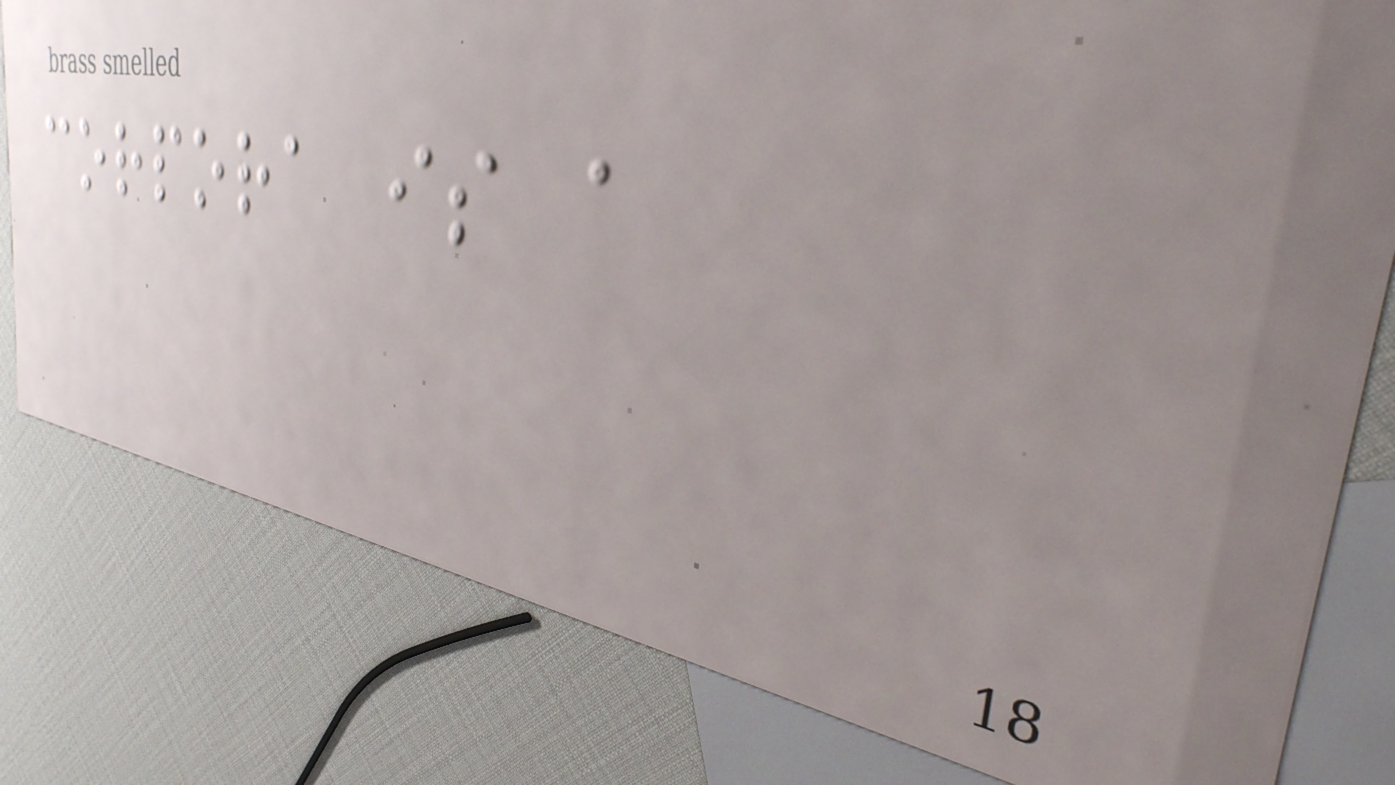corpora is a
